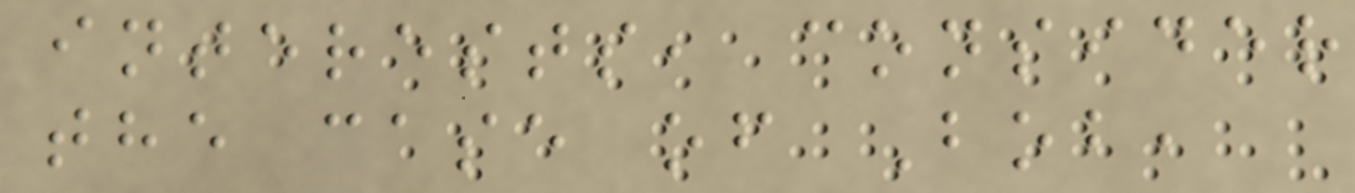interests, consider
the case of Bob,
